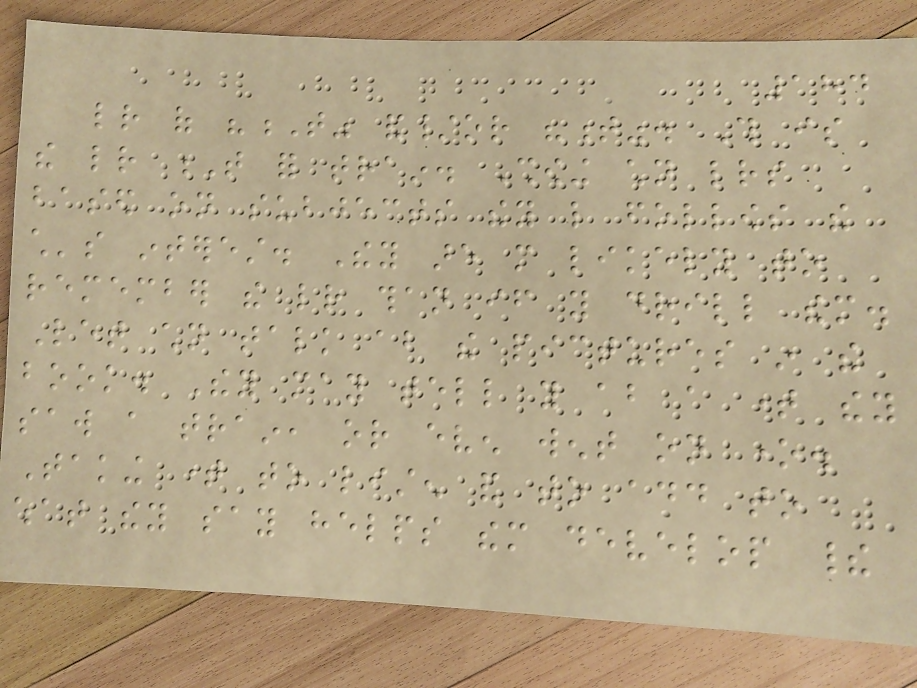184
letter of "T" and/or "t". This is
the letter T for train. Showing children letters
based on subjects they like follows the
child's interest. They are more likely to
remember the letter than if you drill them.
Let children talk about the pictures in the
book. They may tell you about a time they
saw a train, or even went on one.
Taking time to listen and to add to
what they say helps them develop their
